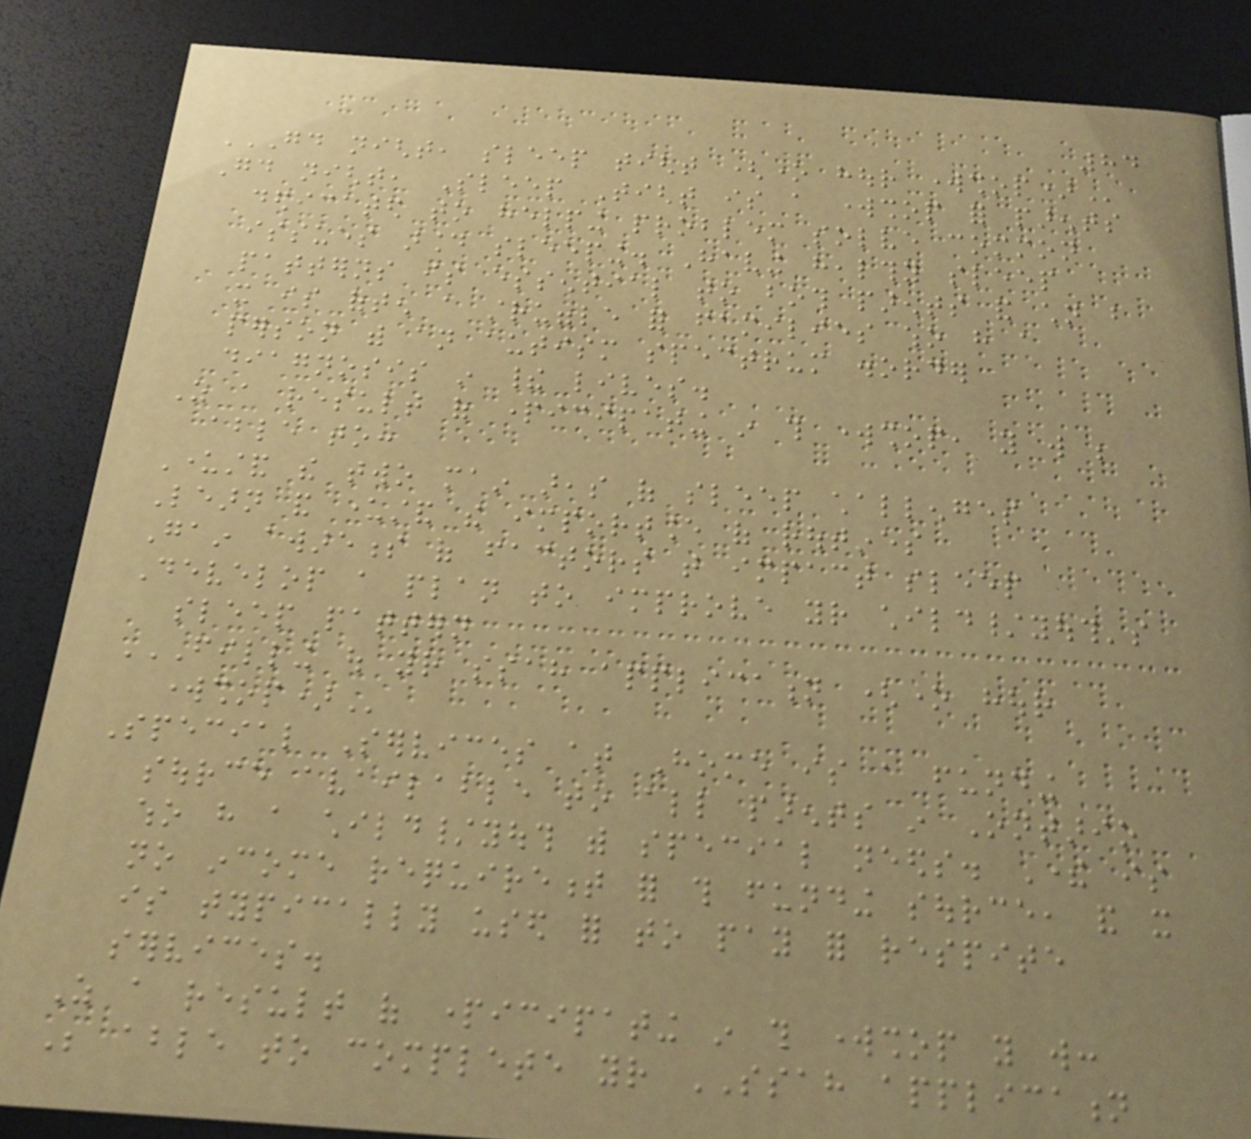84
GOOD NIGHT, SLEEP TIGHT (ONE HOUR WORKSHOP)
Good night, Sleep Tight is a workshop for parents
dedicated to helping problem solve common
issues around sleeping. Having healthy sleep
patterns is essential to both parents and children but
it is often a struggle for families who have a
person with an autism spectrum disorder
diagnosis in their lives.
As a result of participating in this workshop, you will be
able to:
Understand the two main areas of sleep challenges
Learn and understand the importance of routines
Gain awareness of factors that impact sleep
Develop a plan to improve your child/youth's
sleep pattern
FILLING OUT YOUR SSAH APPLICATION (ONE HOUR
WORKSHOP)
Special Services at Home is a funding
source available to all parents in Ontario
who have a child/youth with special needs. There is
no income requirement for this funding source, and it
is typically used for to pay for respite
services.
As a result of participating in this workshop you will:
Be able to complete your SSAH application
